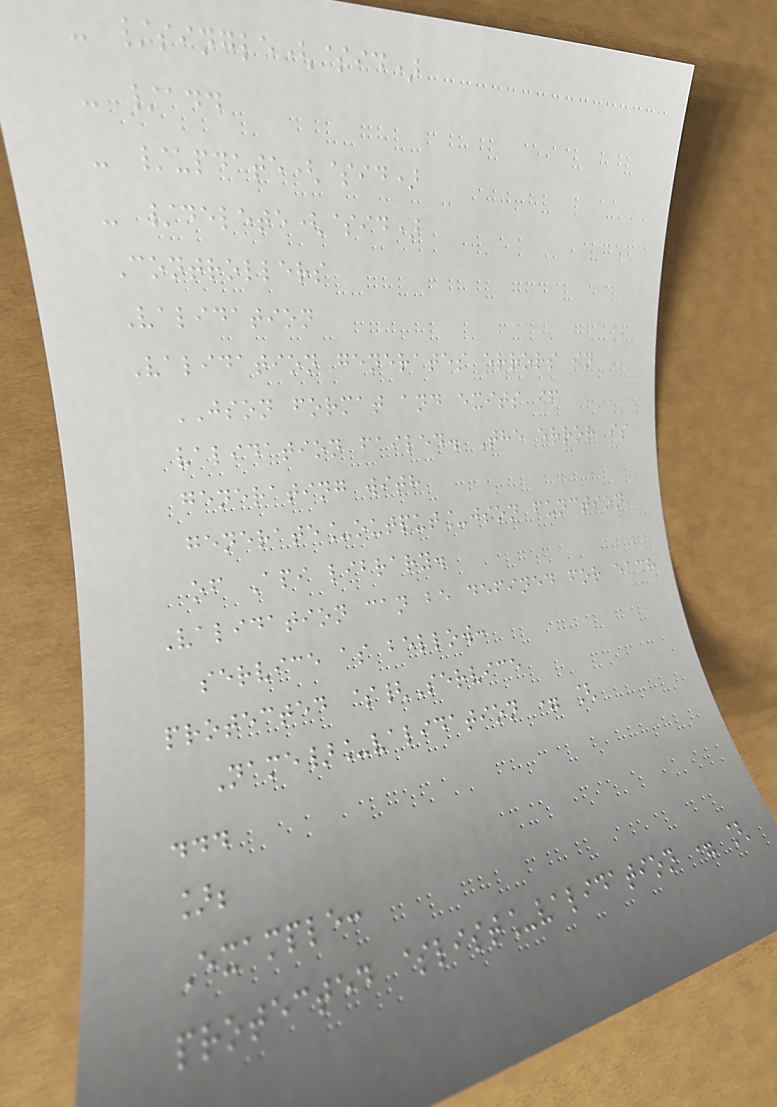- /single($id)
- /add
- /update($id)
- /delete($id)
Controllers
Validation
Validation generates errors in
JSON format and exits if
validation failed. The error is
generating with
generate_output_json function
of Api library.
Validation can be defined for each
service as bellow:
protected ${Service
Name}_validation = [
...
];
Example:
protected $list_validation = [
